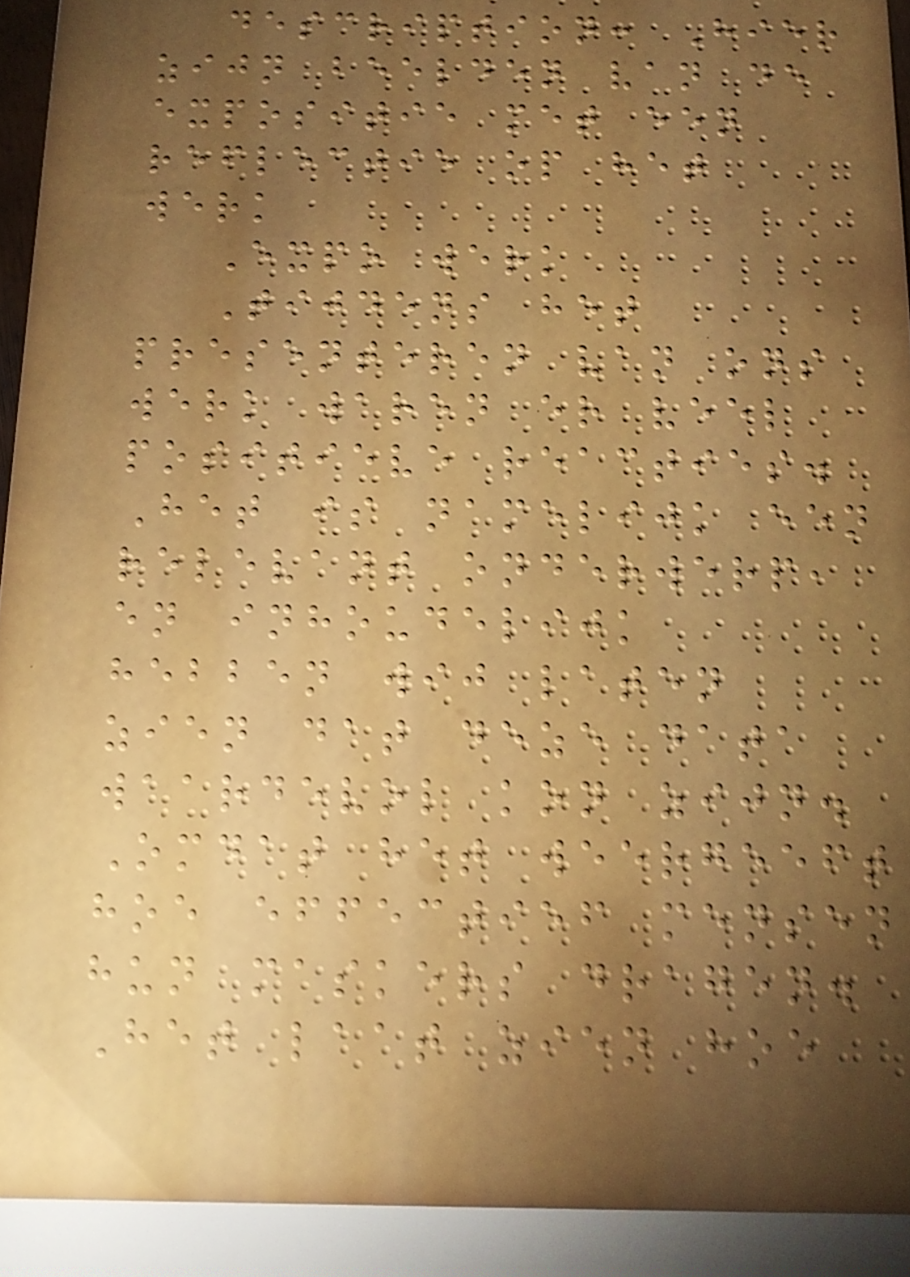description: Hier
zijn beelden van de
expositie met een
reflectie op het
werk
Expo werk
Tijdens het
presenteren van ons
werk waren er veel
positieve reacties.
Het is namelijk een
relevant onderwerp,
en inhoudelijk
hebben wij laten
zien dat deze data
waardevol kon zijn.
Omdat het weergeeft
hoe effectief mensen
hun maskers dragen.
Het laat zien hoe
